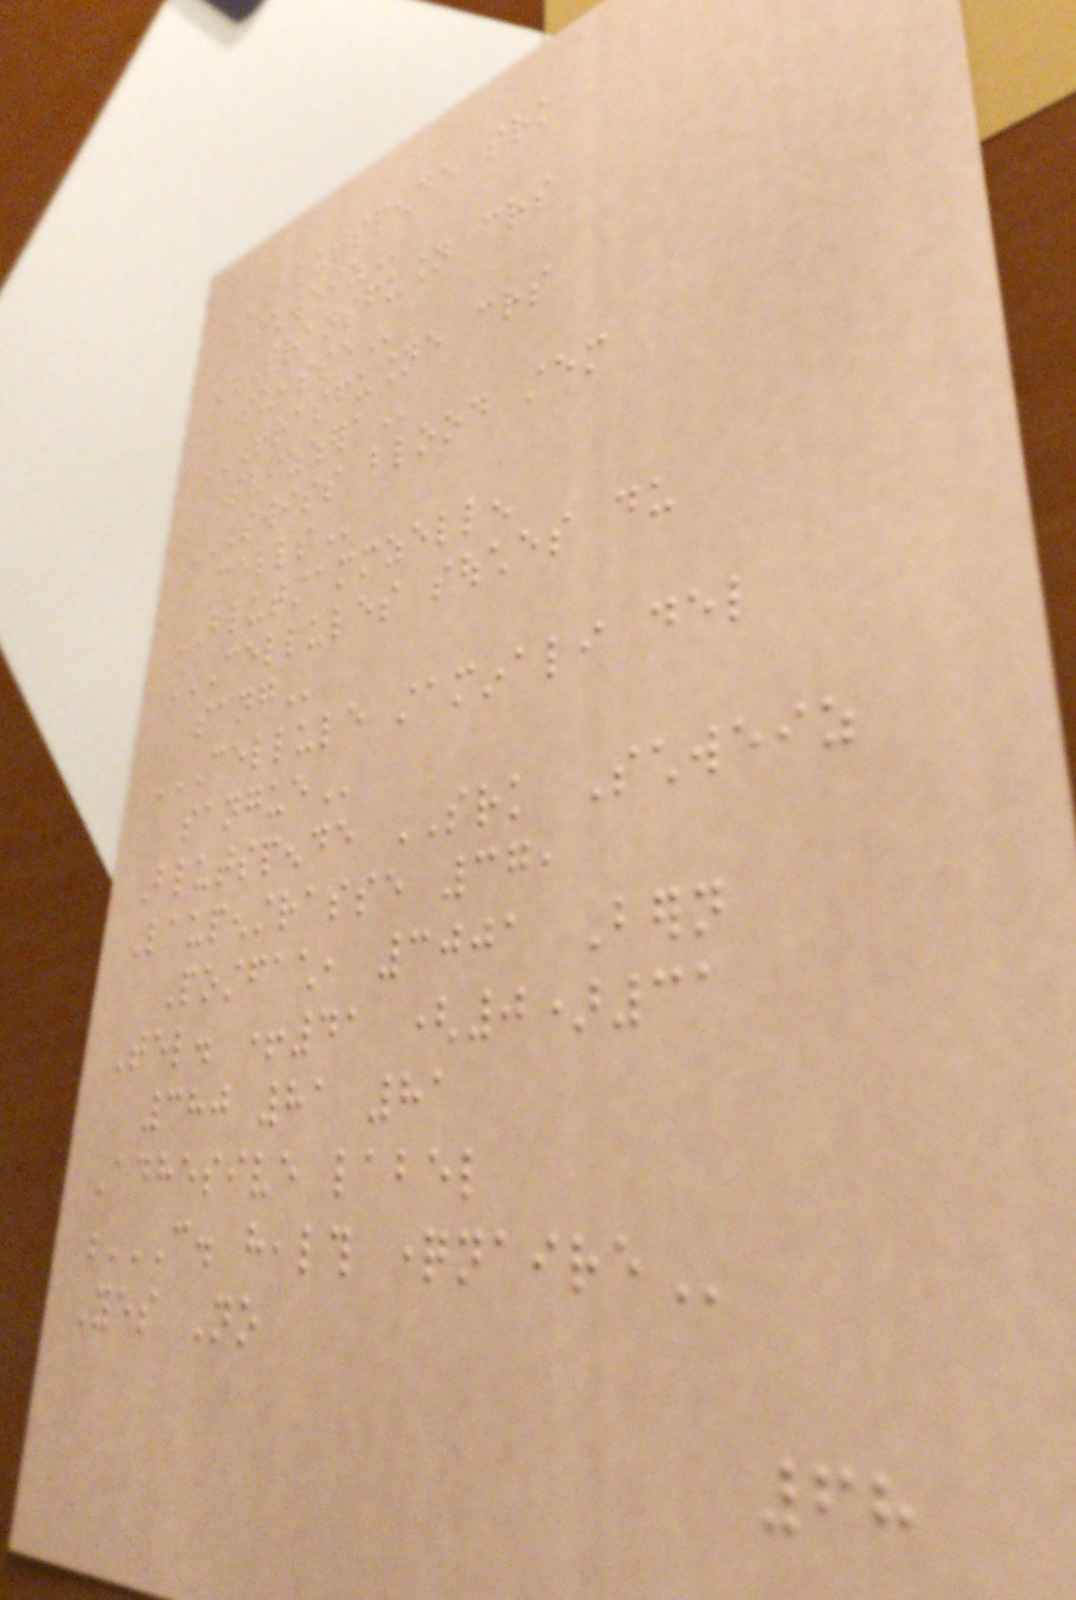BLUTSPENDE SRK
SCHWEIZ
TRANSFUSION CRS
SUISSE
TRASFUSIONE CRS
SVIZZERA
SWISS BLOOD STEM
CELLS
BLUTSTAMMZELLEN
CELLULES SOUCHES DU
SANG
CELLULE STAMINALI DEL
SANGUE
Blutspende SRK Schweiz
Laupenstrasse 37,
Postfach, 3001 Bern
Tel. +41 (0)31
380 81 81
Adhesive label
C. HEALTH QUESTIONNAIRE
Yes No
68
